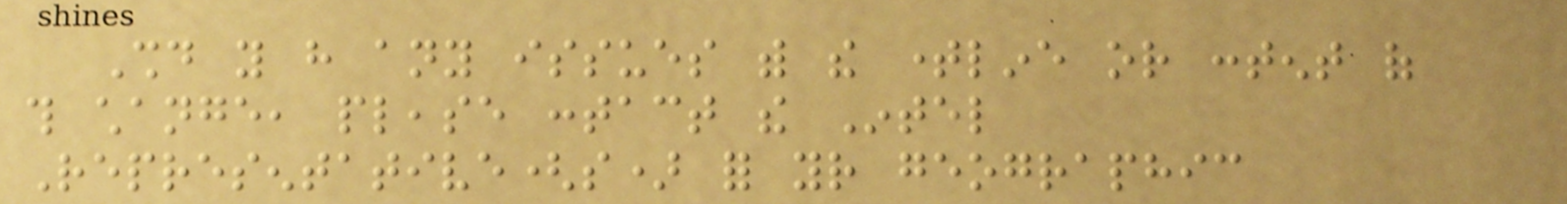Should you have any issues with the timeline or content of
this change, please contact the Intel
Representative(s) for your geographic
